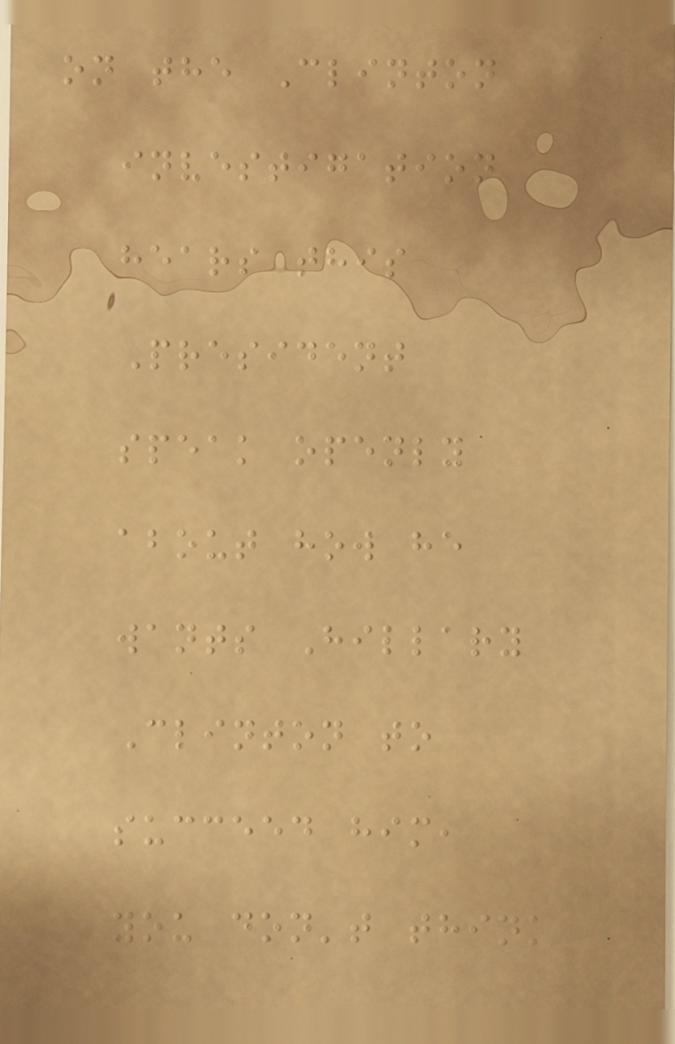on the Clinton
investigation
hears this
President
speak openly
about how he
wants Hillary
Clinton to
succeed him,
you don't think
